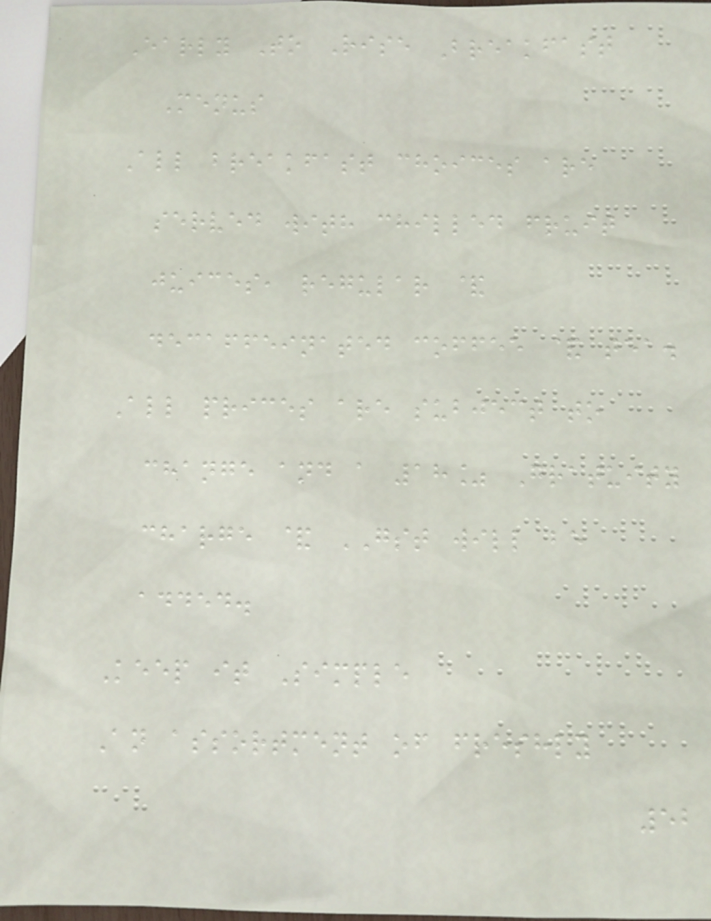Early To Rise Breakfast
Menus
All breakfast choices are
served with chilled fruit
juices, regular &
decaffeinated coffee & tea.
All prices are subject to
change and a 18% Gratuity
charge & GST will be
added.
Keep it Simple
An assortment of freshly
52
